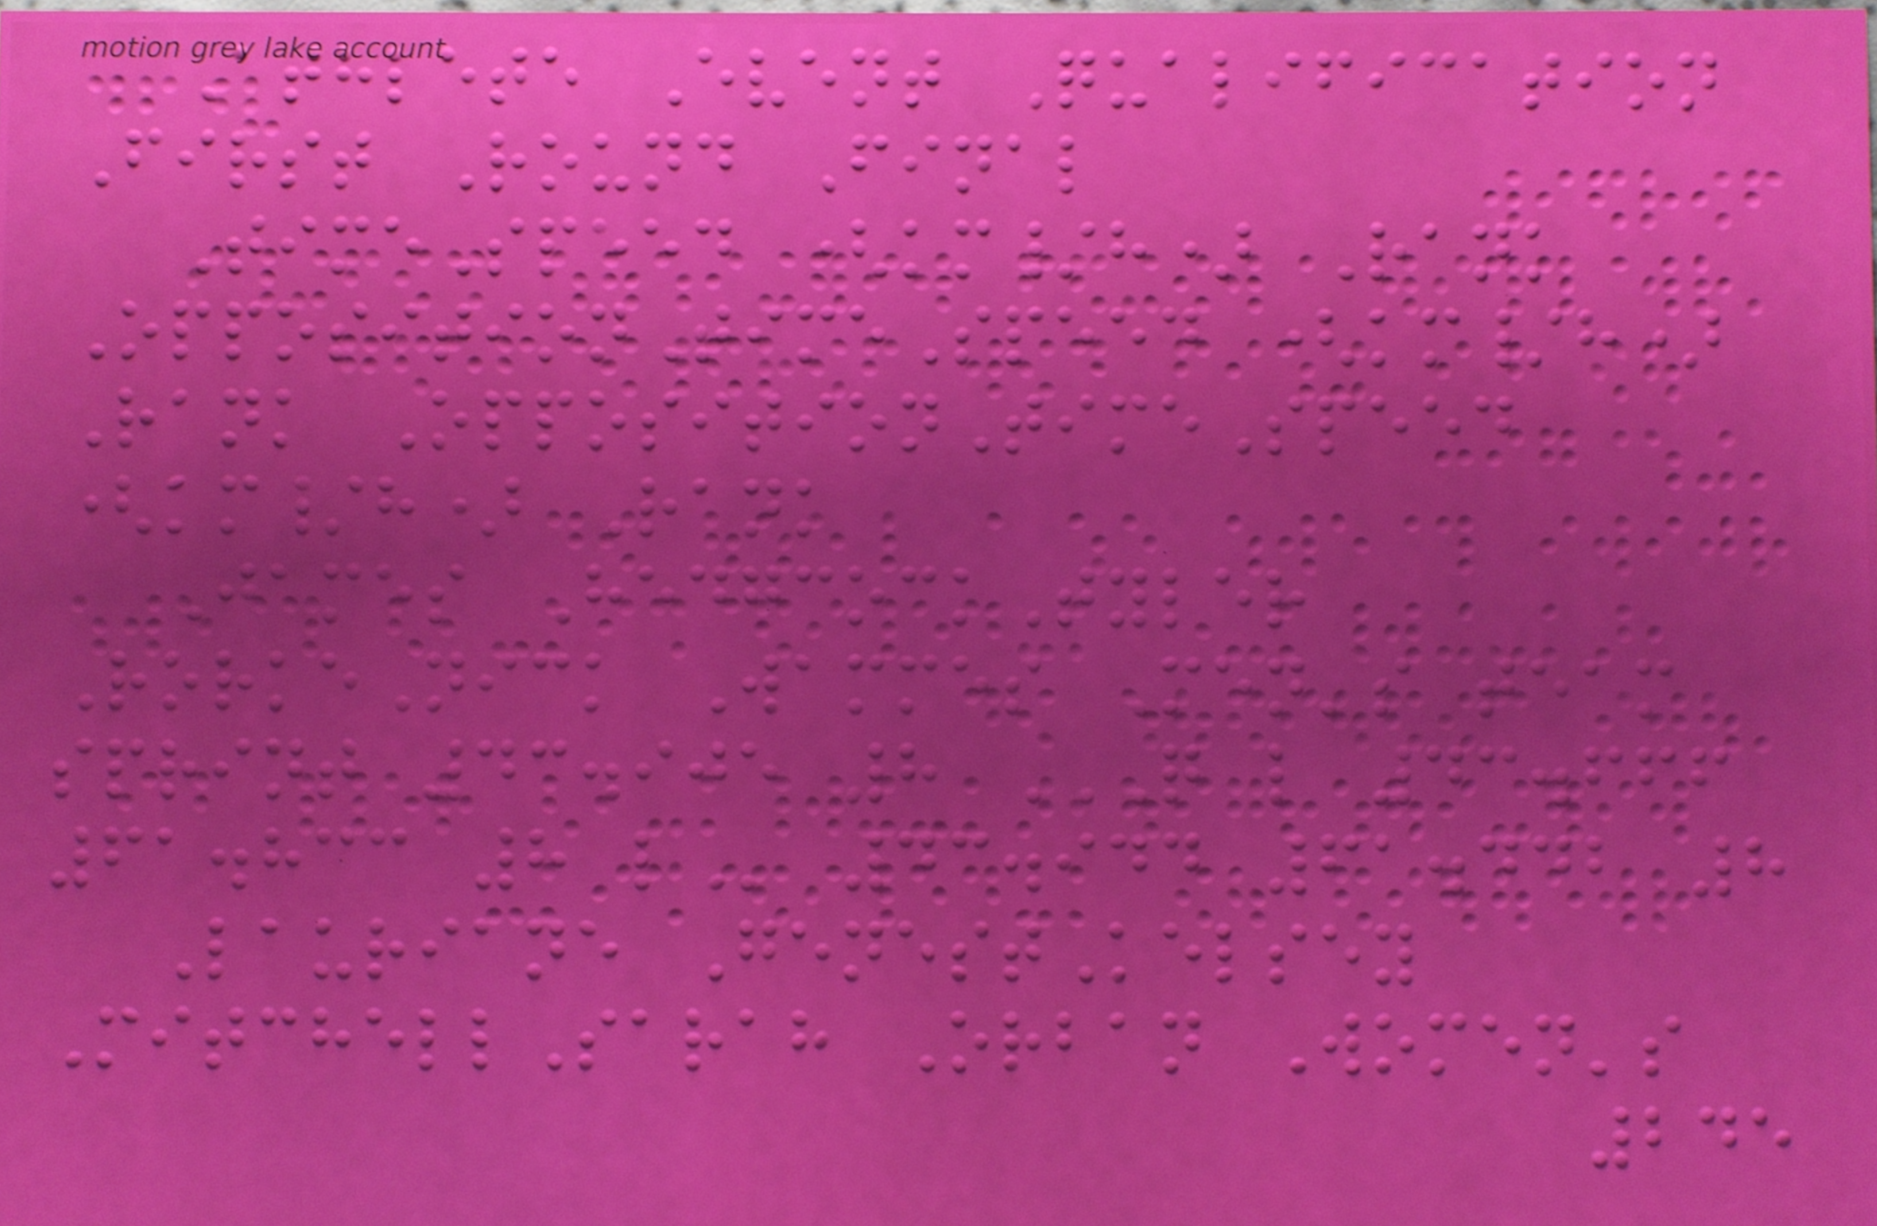Athlete Event Qualification
First Round Final
TimeSpeed (km/h) Rank
OppositionTimeSpeed (km/h)
Rank OppositionTimeSpeed
(km/h) Rank
James HedgcockTyler
RorkeNick Wammes Men's team
sprint 43.905 8 Q L 43.666
61.833 8 L 43.944 61.442 8
Lauriane GenestKelsey
MitchellSarah Orban Women's
245
